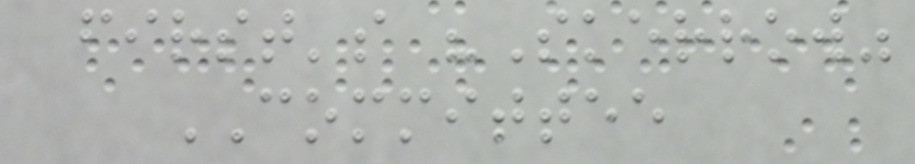first's "Skerrow"
COMMITTEE
